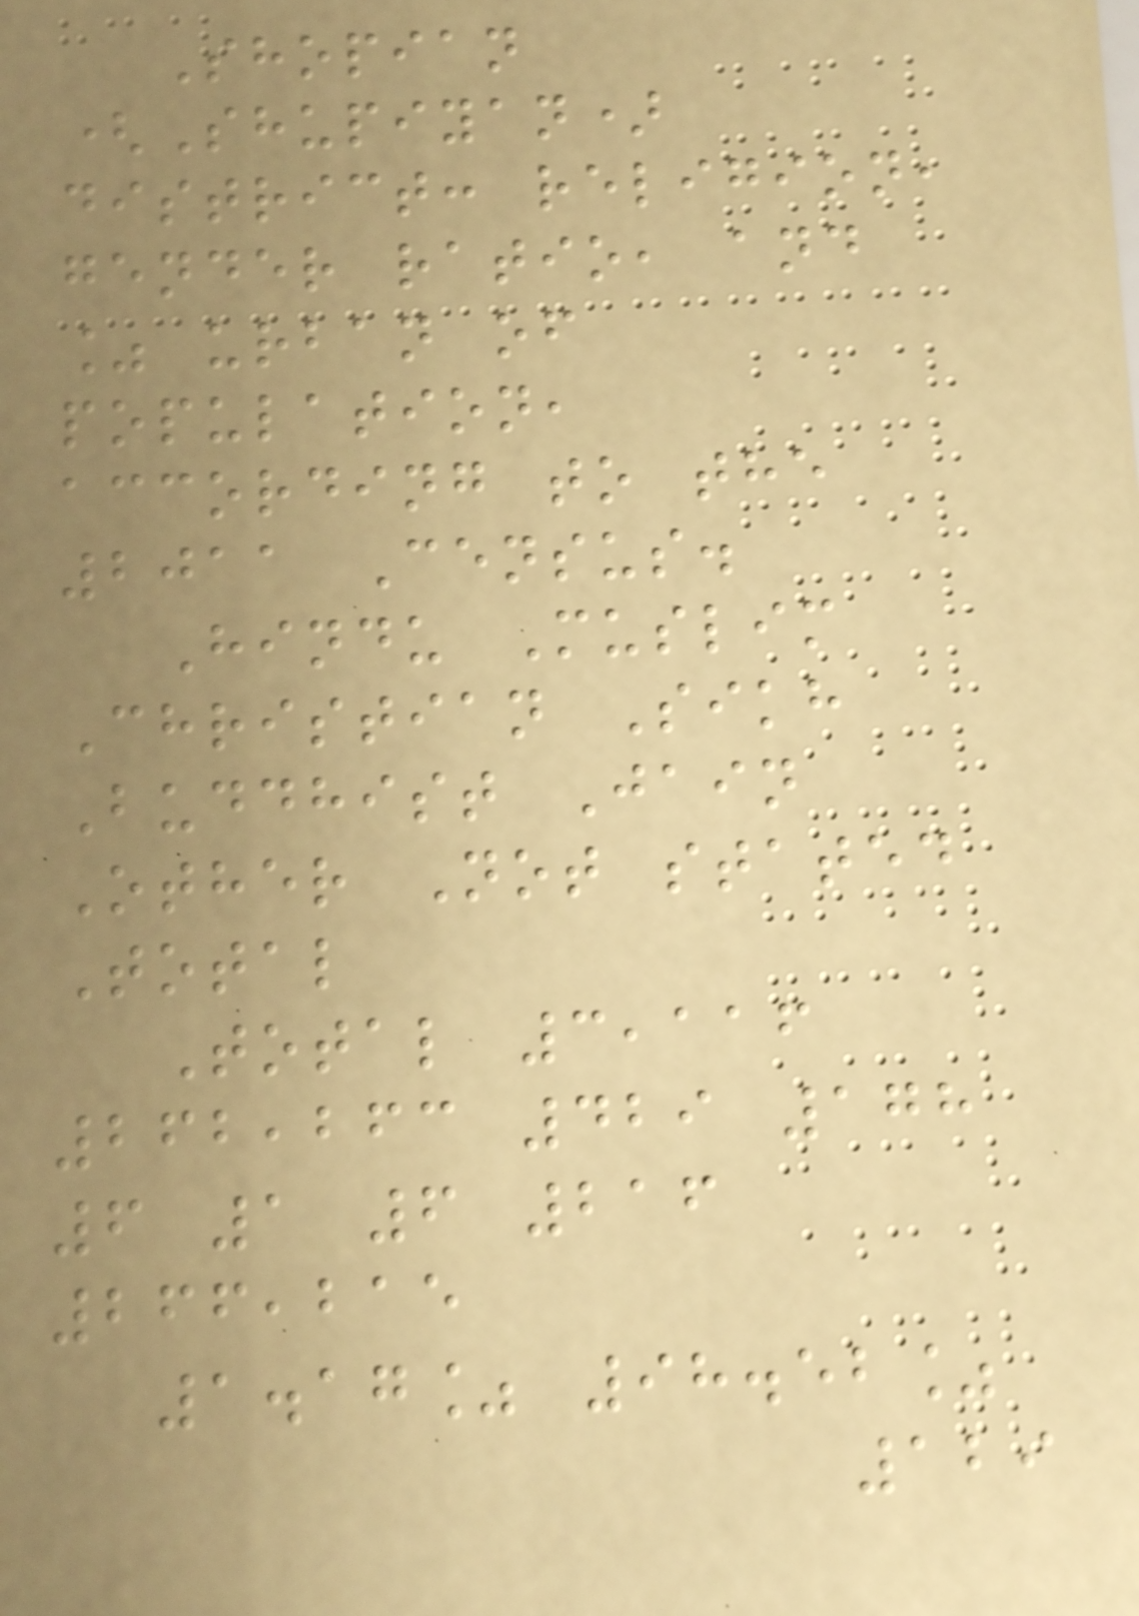Shopian
(Shupiyan)
district: religion,
gender ratio, and
% urban of
population,
according to the
2011 Census.
Hindu Muslim
Christian Sikh
Buddhist Jain
Other Not stated
Total
Total 3,116
262,263 429 178
6 1 6 216
266,215
1.17% 98.52%
129
